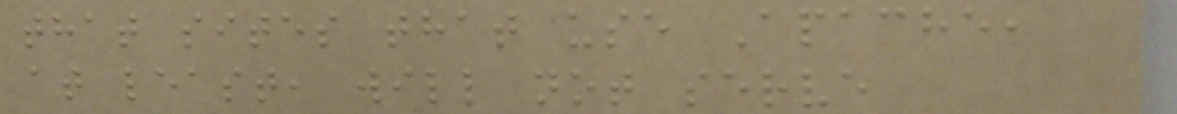that sites that use Apache,
at least, will not serve
